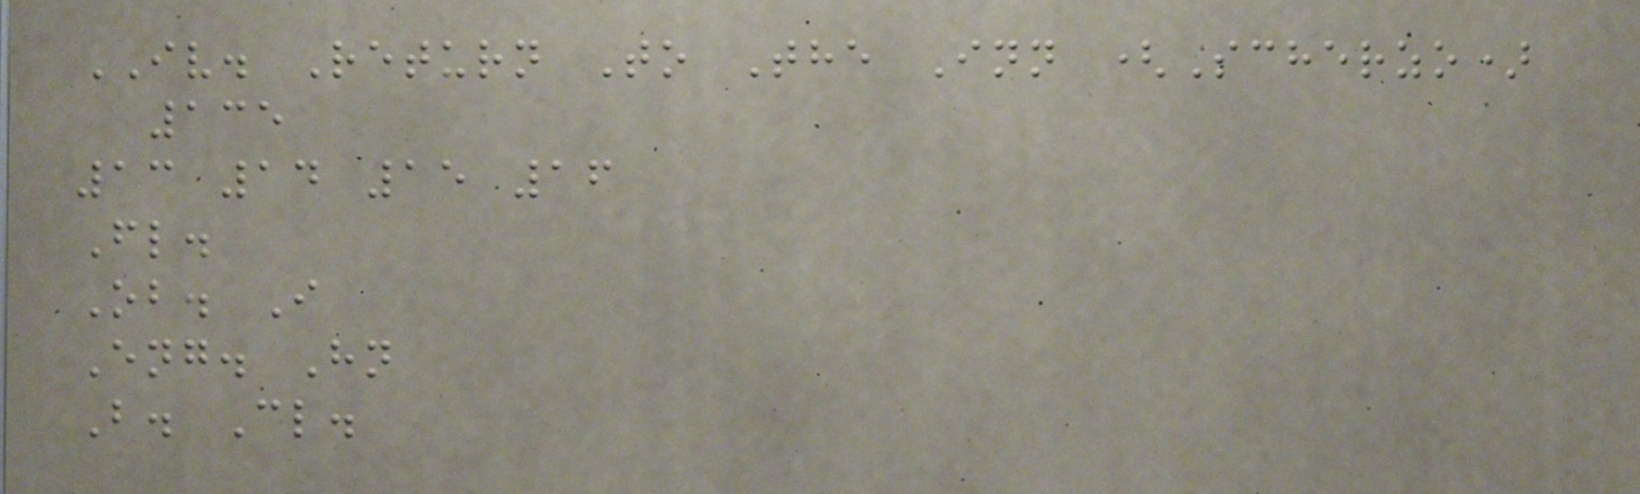IV. Return To The Inn (Scherzo)
135
13 14 15 16
Fl.
Ob. I
Eng. Hn
B. Cl.
